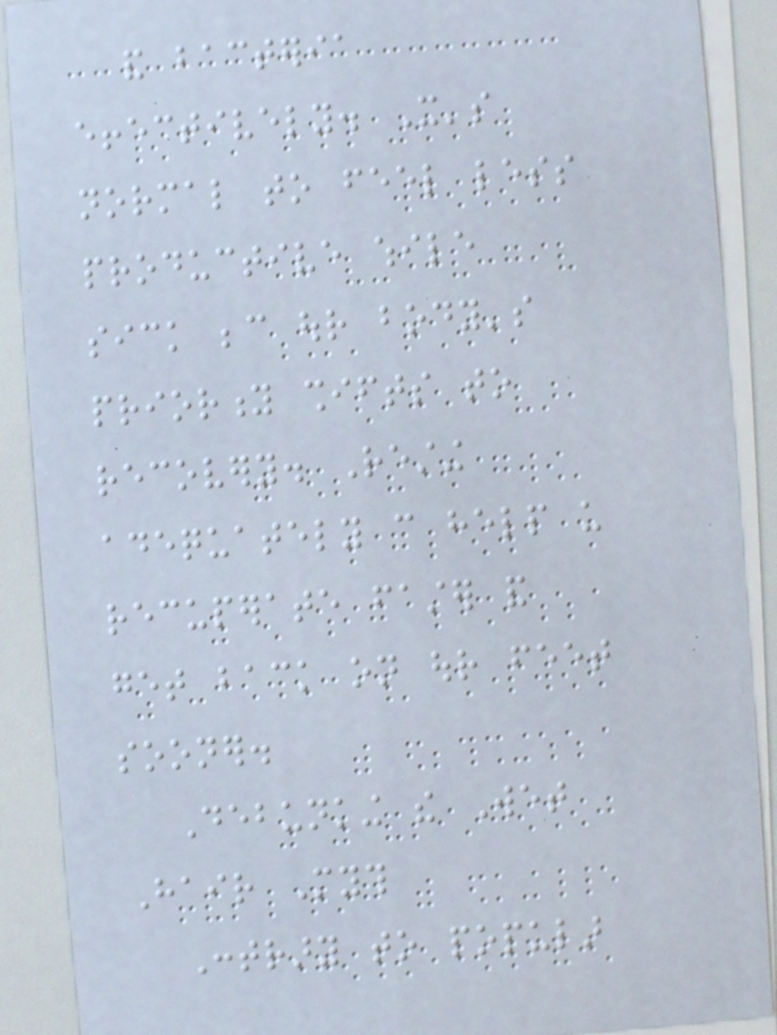and bacteria
effectively. It's
normal to feel less
productive while
sick because our body's
priority shifts to
recovery. Resting
adequately can help us
recuperate faster and
get back on our feet
sooner.
Debunking the Wet
Hair Myth
Contrary to popular
